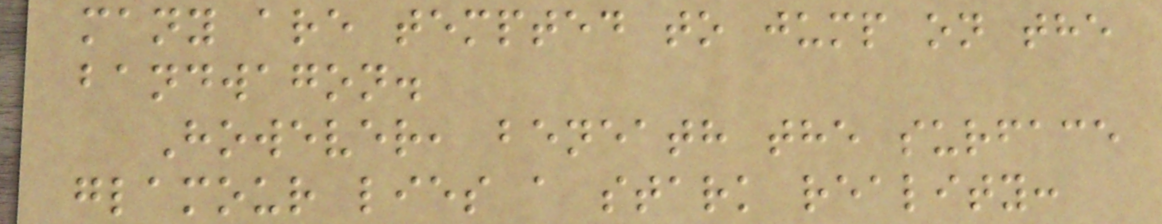many are tempted to jump on the
bandwagon.
However, beneath the surface
glamour lies a stark reality:
